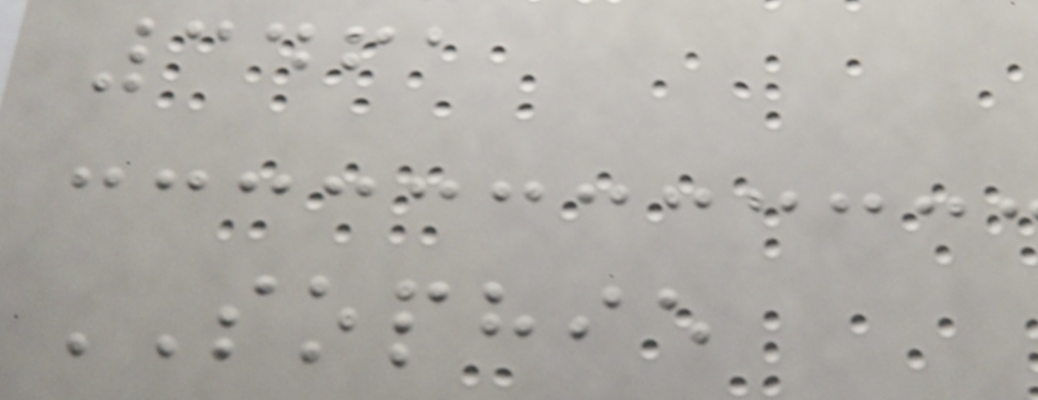3461
SOPHIE
